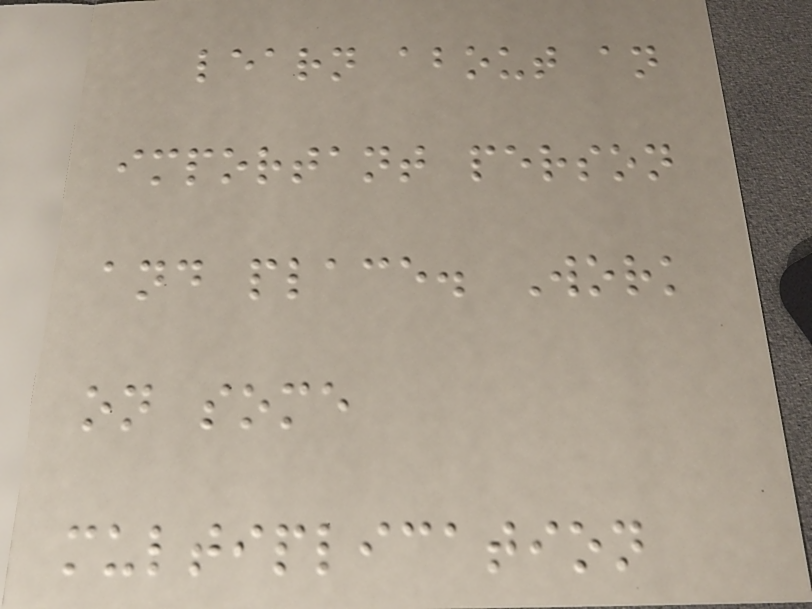learn about an
important person
and place. Work
on some
multiplication
